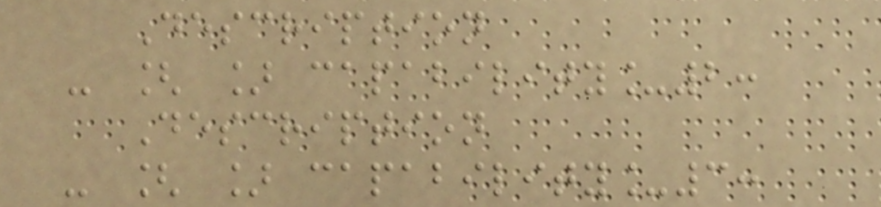Description
- [ ] capability_2:
Description
- [ ] capability_3:
